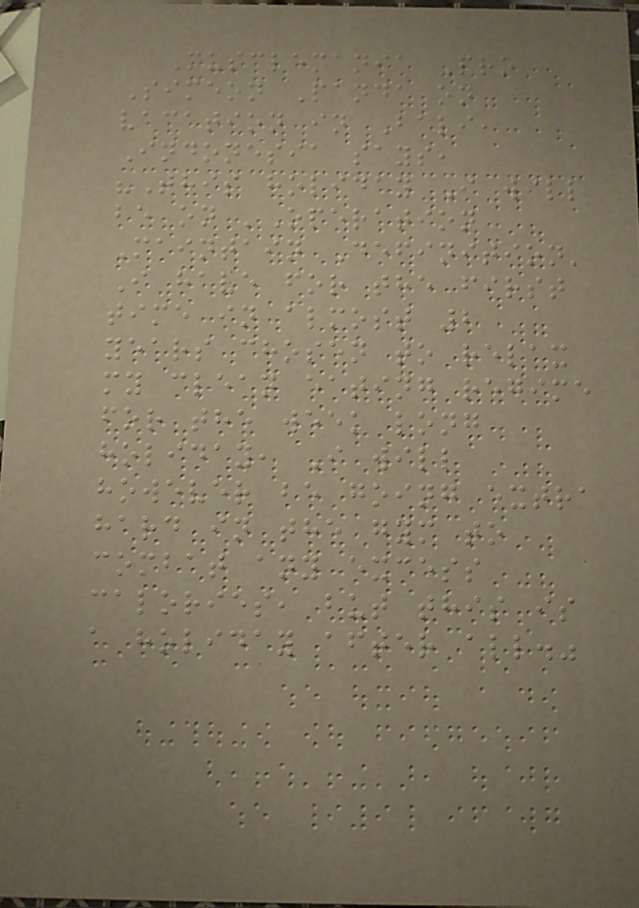Musclemania Pro
Simeon Panda on
vacation in Bali,
Indonesia says,
"This holiday I will
be on 'Operation
Maintain Definition'
I have for the first
time in almost 2
years chosen to relax
my clean eating regime
for the week long
holiday, I will
however be going extra
hard in the gym to
combat any excess
calories, but this is
a holiday after all."
